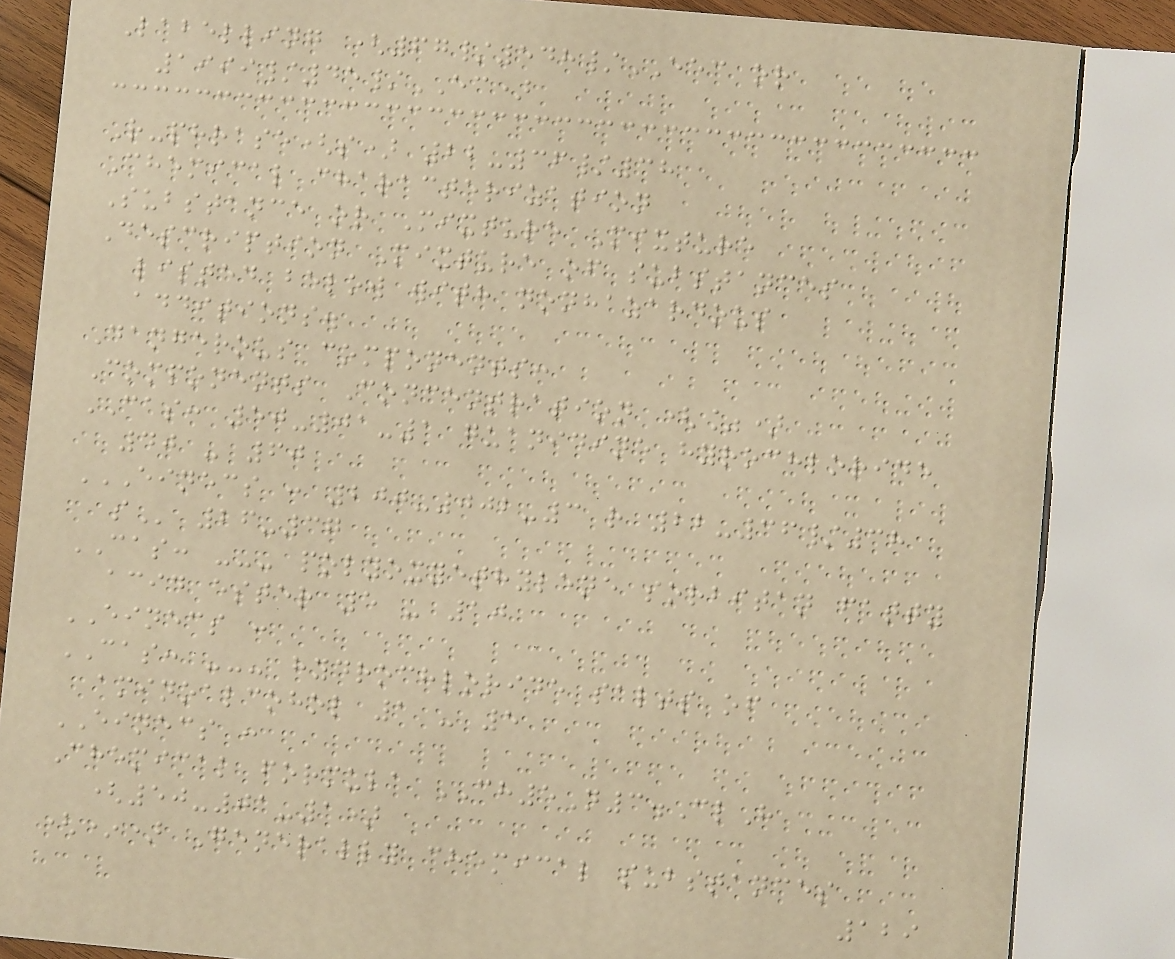Labelling (67/548/EEC or
1999/45/EC)
R-phrase(s) 22-36/38
Chemical characterization
Substance or Mixture Mixture
Description Mixture of substances
listed below with nonhazardous
additions.
Dangerous components:
Components Concentration (%)
CAS: 50-01-1 guanidine hyrochloride
40 - 60
EINECS : 200-002-3 R 22-36/38
S 26-37
CAS: --- polyoxyethylene sorbitan fatty
acid ester 5 - 10
EINECS :
CAS: --- hydrochloride salts of
aminoalcohol 1 - 5
EINECS :
Chemical formula CH5N3.ClH
(50-01-1)
(*) Generally chemical substances
129
